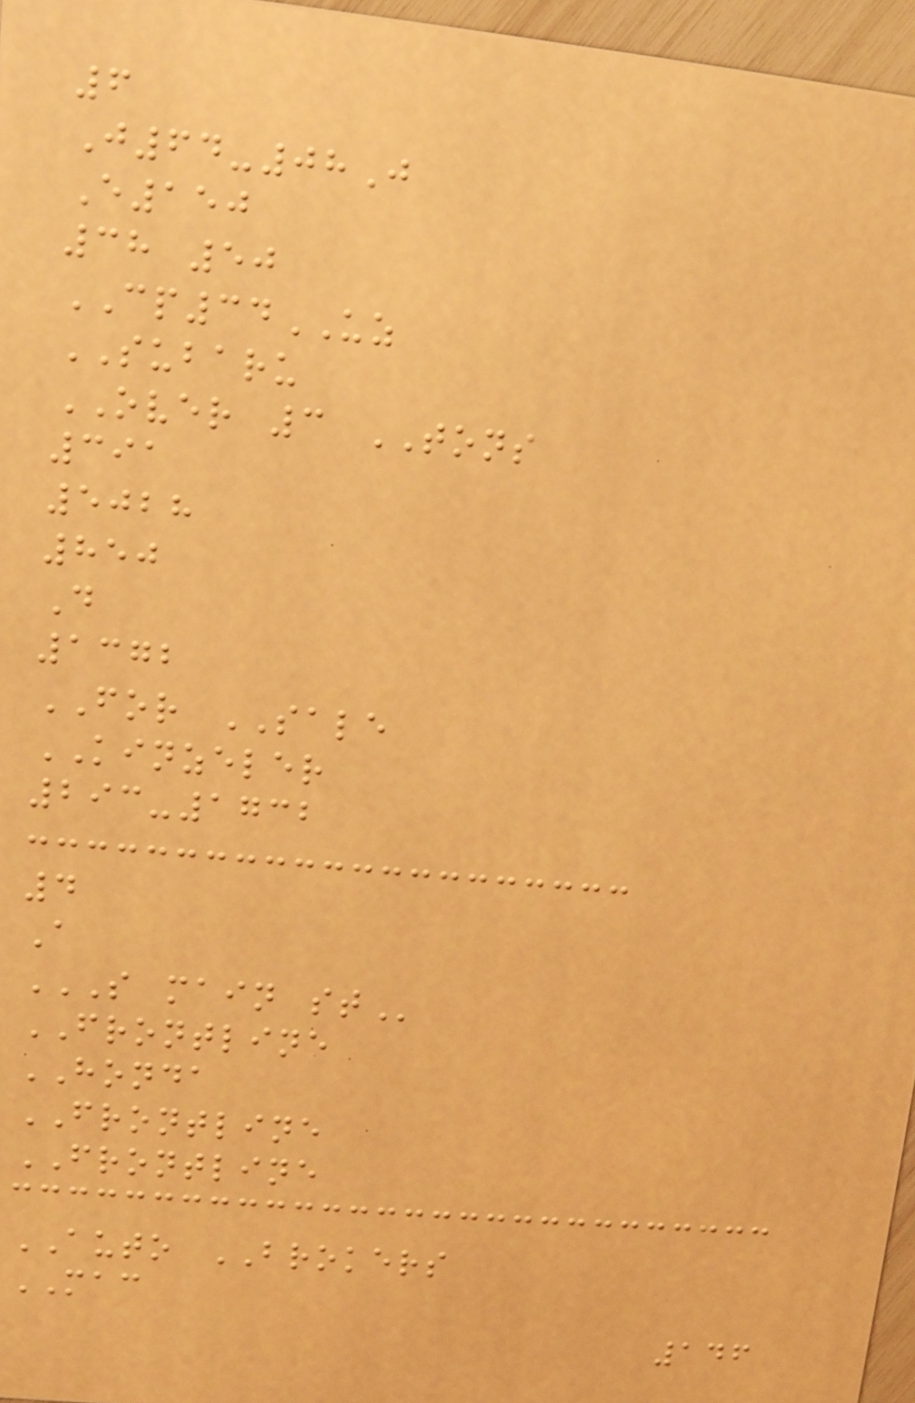6
J64-08J
E150
38 50
CP34UZ
SUBARU
OVER 3 TONS
391
5028
850
D
1372
FOR SALE
KINZELER
293-1732
4
A
S MAIN ST
FRONTLINE
HONDA
FRONTLINE
FRONTLINE
AUTO BROKERS
MAC
146
